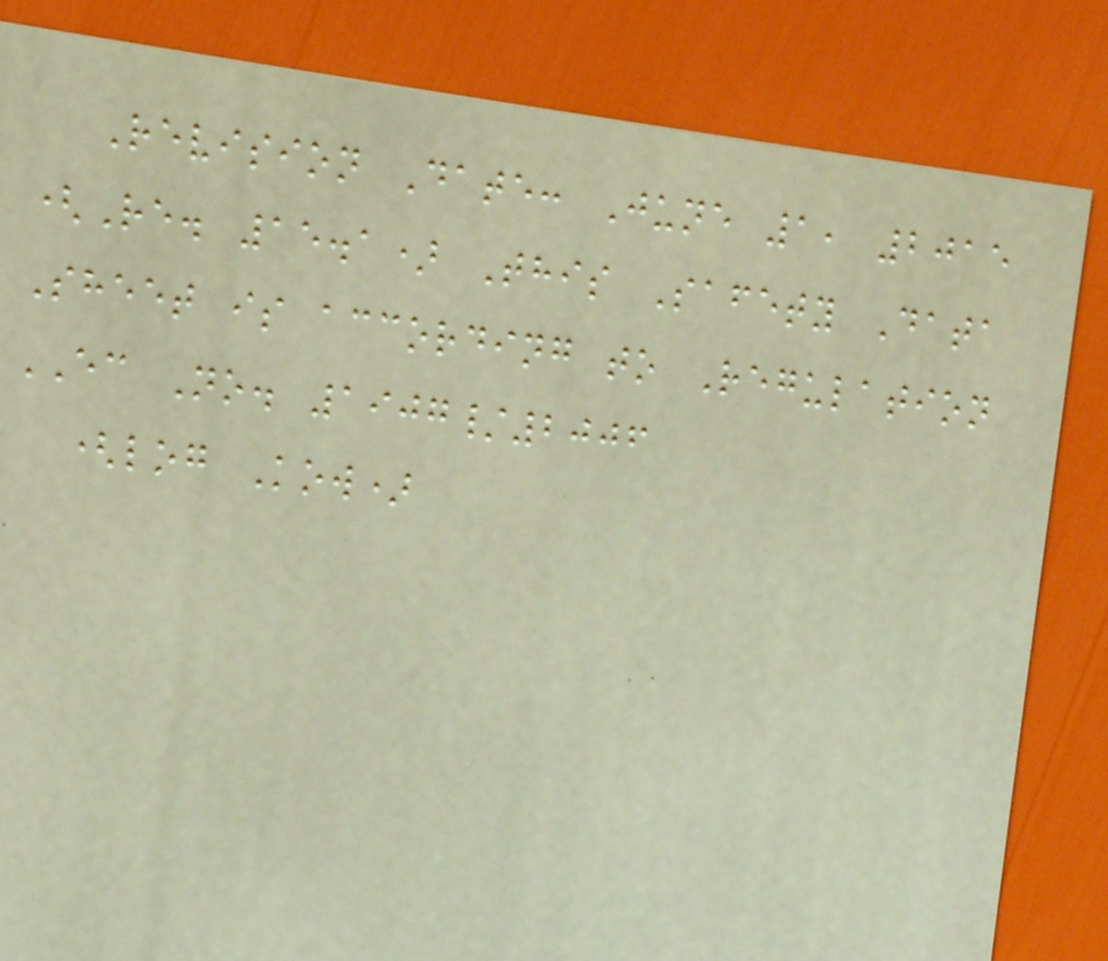Revision Date: June 1, 2015
(Re. 15.1) This Safety Data
Sheet is according to Regulation
EC No. 1907/2006
(log Kow)
